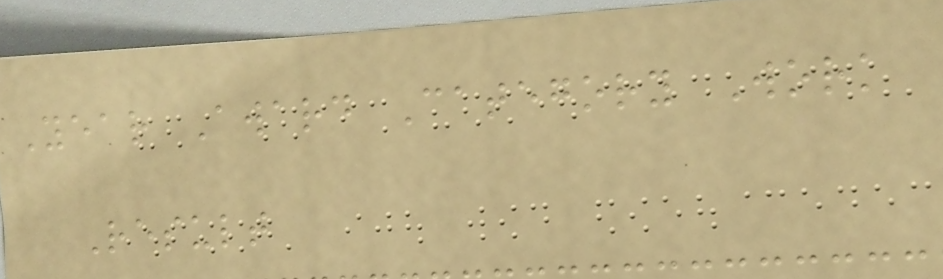Year Award Category Work
Result
